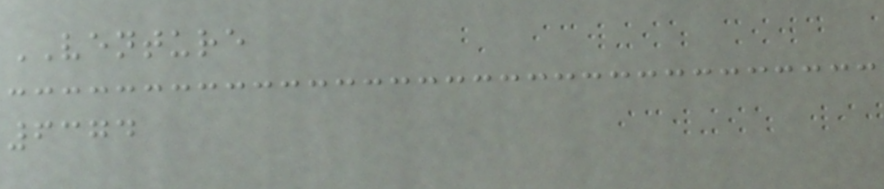VENTURE
6374
